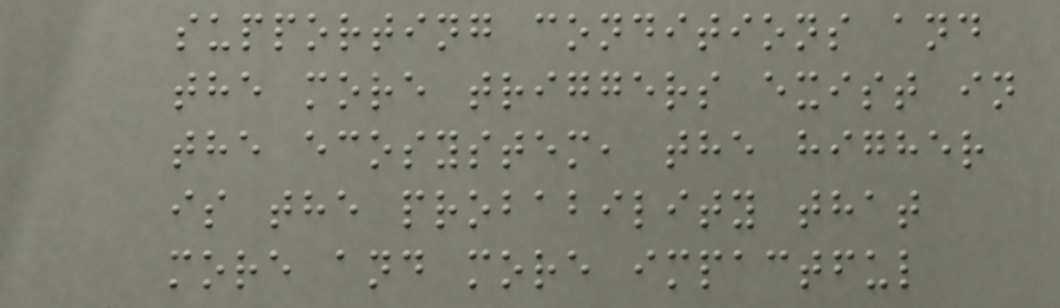supporting conditions and
the more triggers exist in
the ecosystem, the higher
is the probability that
more and more impactful
